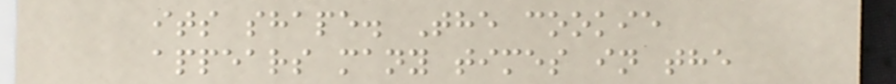its shape. The cookie
appears many times in the
